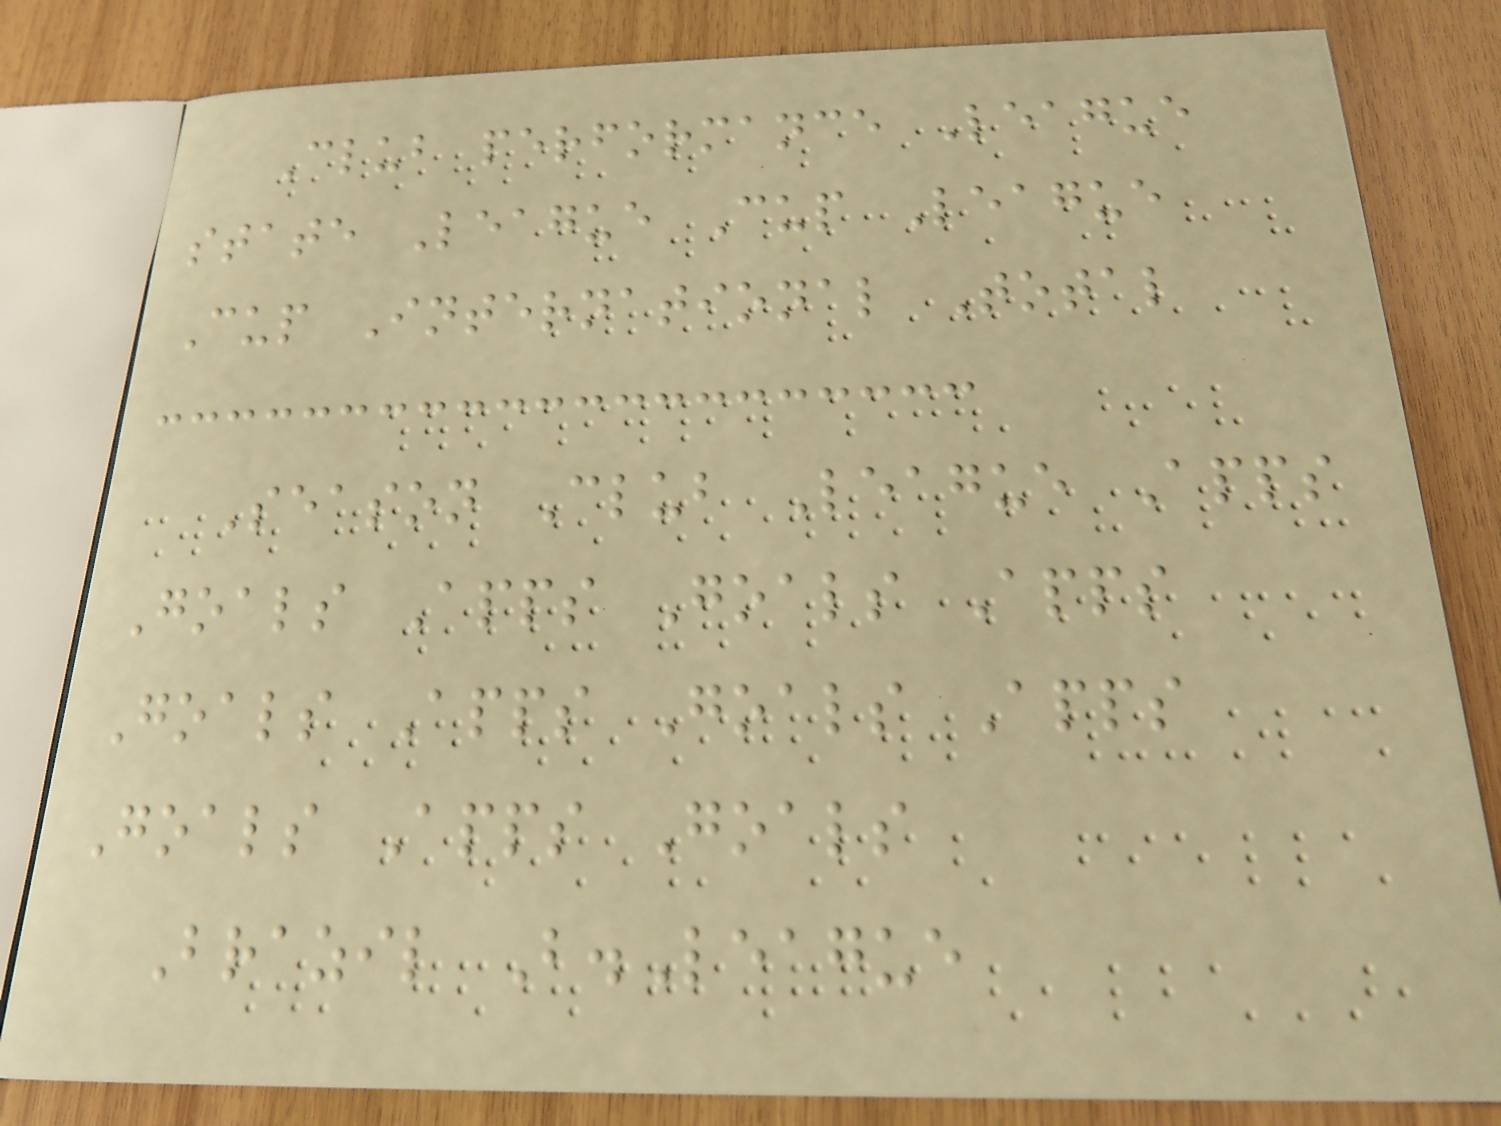Club performance League
state League Cup League
Cup International Total
Season Club League Apps
Goals Apps Goals Apps
Goals Apps Goals Apps
Goals Apps Goals
Brazil B.League
